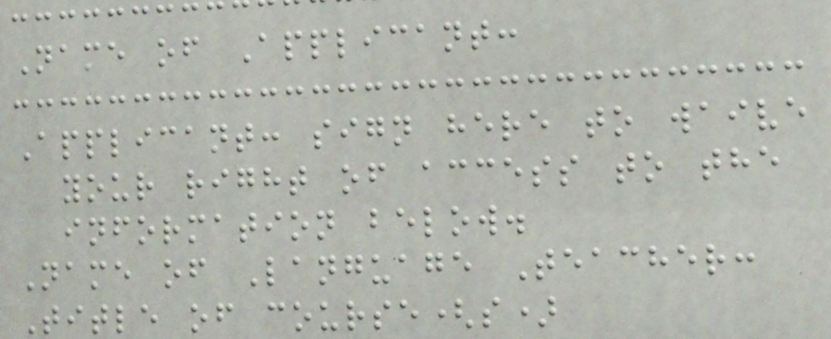Name of Applicant:
Applicant: sign here to waive
your right of access to the
information below.
Name of Language Teacher:
Title of course(s)
